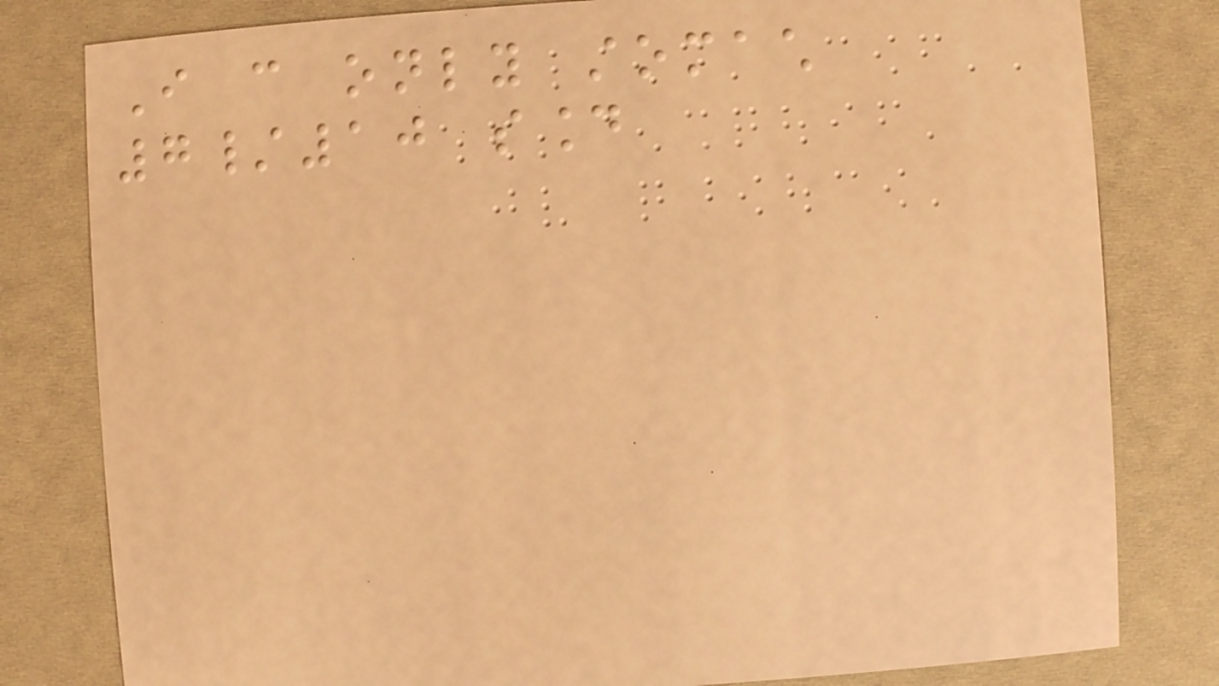I can only stomach
7/10 sound
